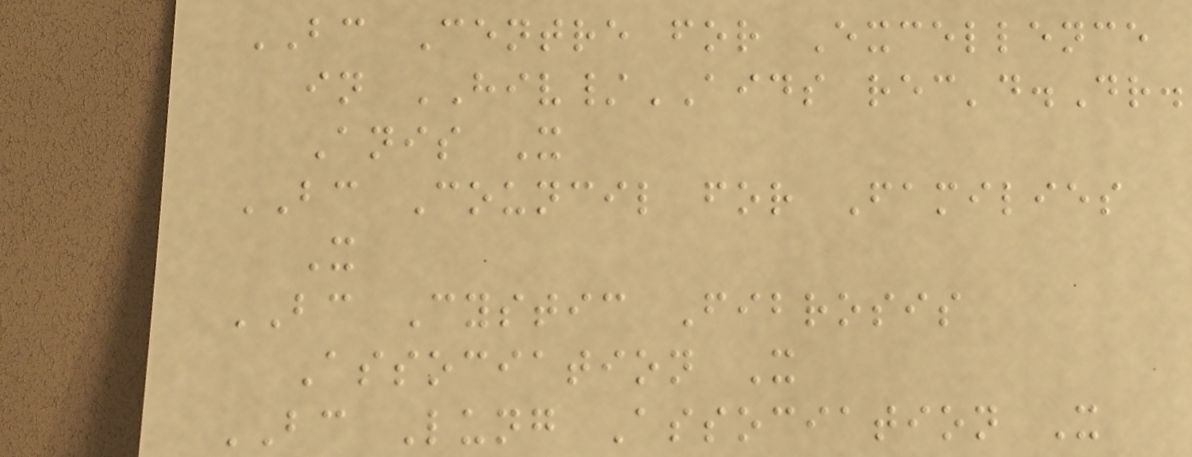BC Centre for Excellence
in HIV/AIDS rec'd.Dr.
Anis X
BC Council for Families
X
BC Cystic Fibrosis
Association X
BC Lung Association X
